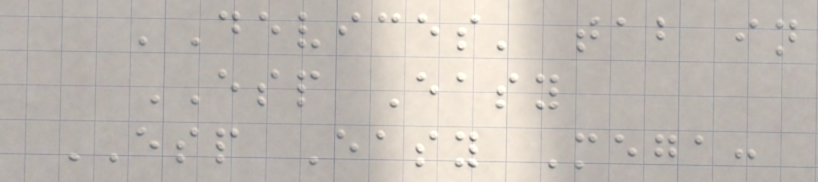'Devices' tab in
ESP Easy
ESP Easy Mega:
